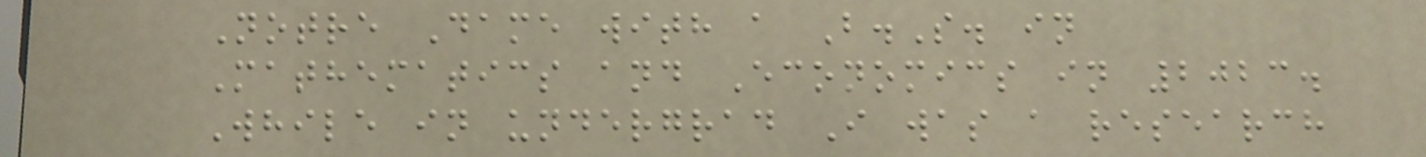Notre Dame with a B.S. in
Mathematics and Economics in 2023.
While in undergrad I was a research
